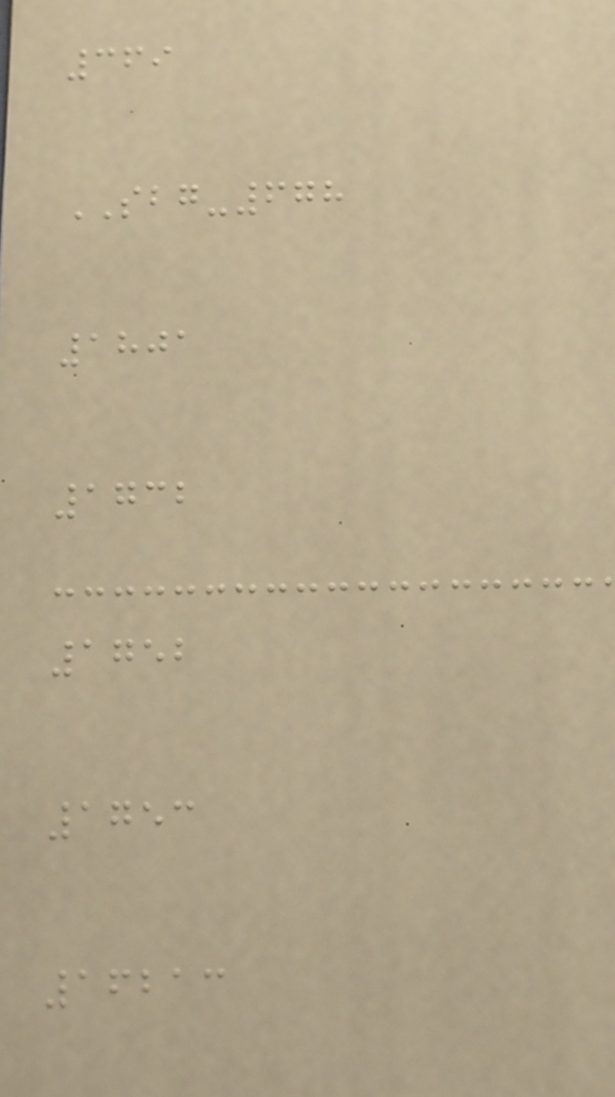369
SBG-678
1801
1732
1752
1753
16213
